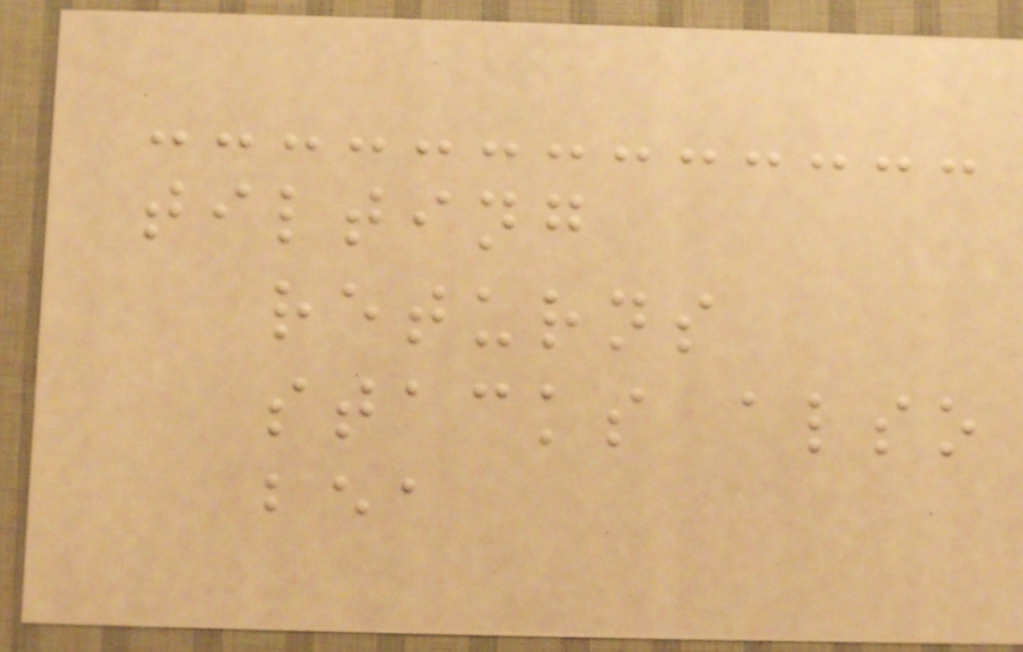tilting
returns
stacks also
bea
